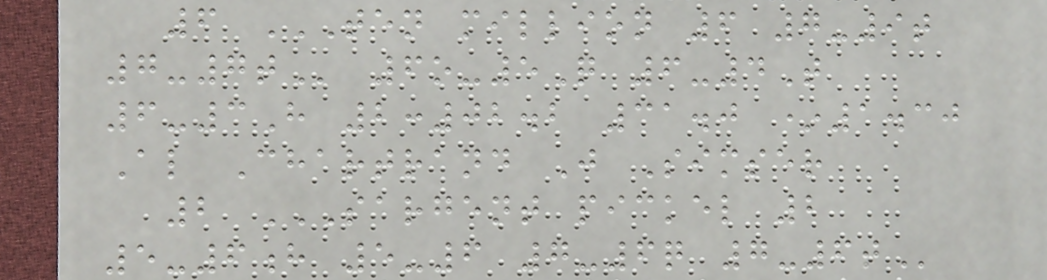6 TEN MILLION 6 7-9T
7-7T 6o-5Q 6-4T
6-3H 2:02.2 31.0 *1.30
Al Chartrand J Simser
2 SARGENT PICKEL 2
5-6H 5-6 7-6Q 7-6T
